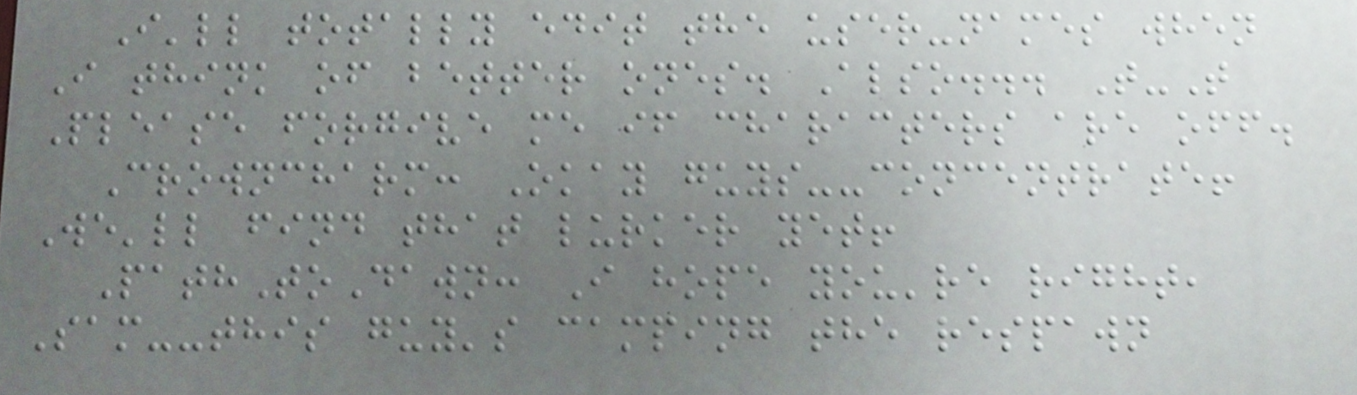I'll totally edit the user-names when
I think of better ones. Also... T-T
Please forgive me if characters are off.
Crowncharm: Okay guys--concentrate!
We'll find that lurker yet!
PathToDawn: I hope you're right,
Sam--this guy's camping the respawn
